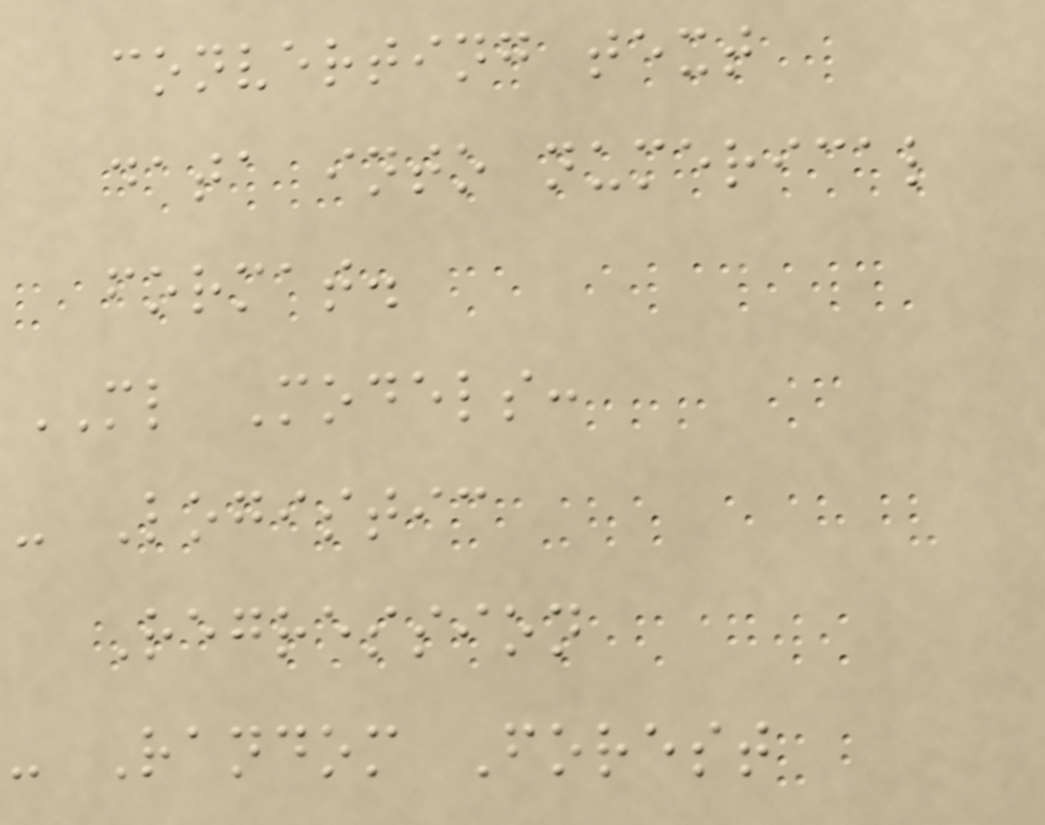converting text
data into numerical
format.
ML Models:
- Logistic
Regression
- Random Forest
